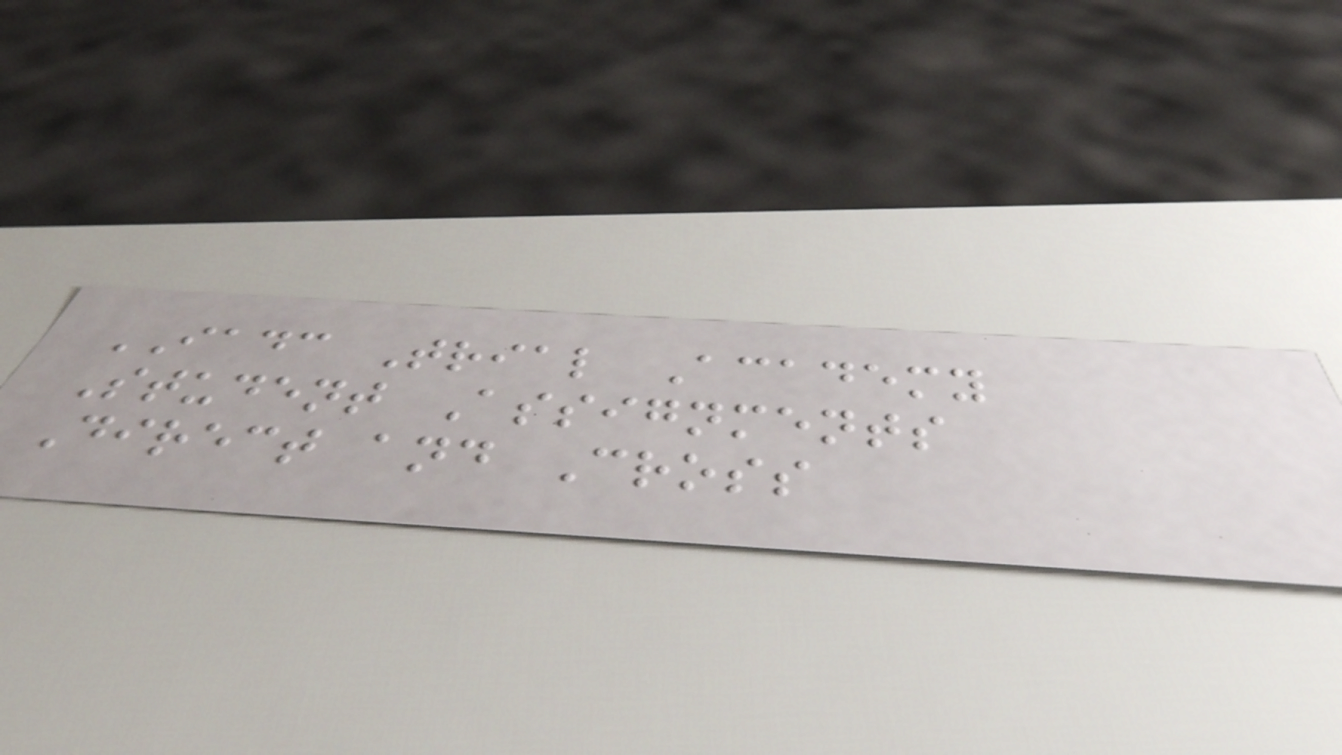IADC Trial Academy
Student Assignments
Direct and Cross
